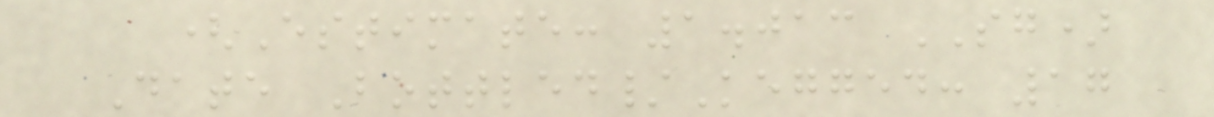(Estimate: 1.013 SG)
Date Bottled/Kegged: 17
